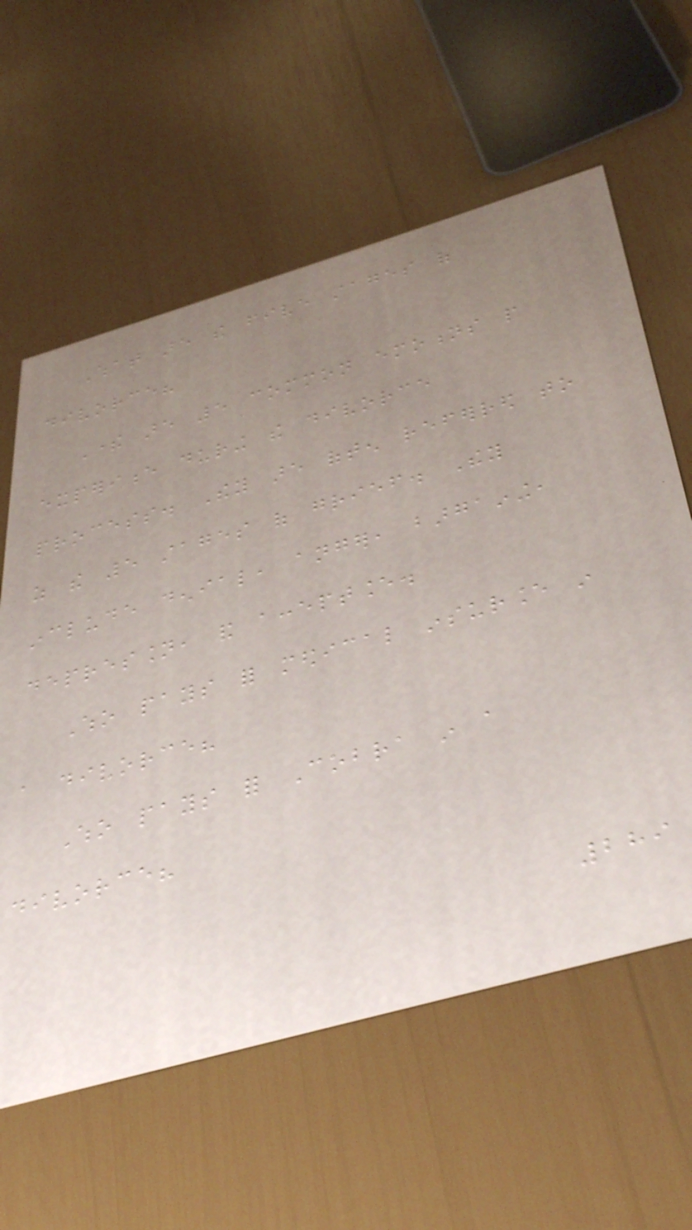What are the five stages of
divorce?
There are 5 common emotions people
experience during the divorce
process. They are often referred to
as the 5 stages of grief. They
include denial, anger, bargaining,
depression, and acceptance.
Who pays for medical insurance in
a divorce?
Who pays for Cobra in a
divorce?
289
